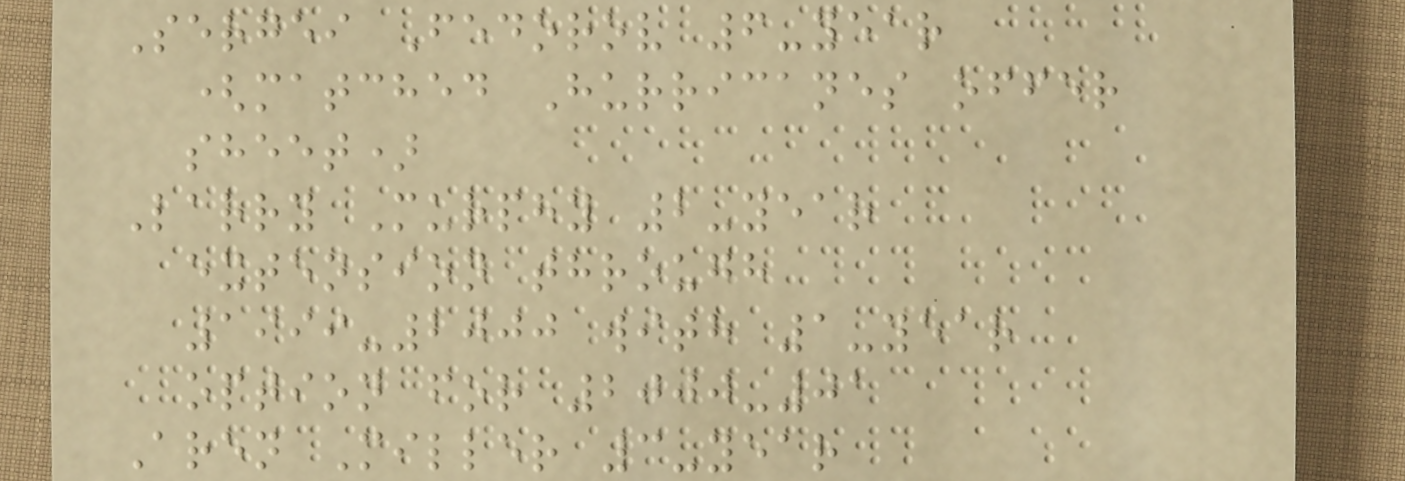Sergei Fedorov 6-year
(matched Hurricanes offer
sheet)
Larry Murphy 2-year
extension through
1999-2000 with 1-year
option for 2000-01
Aren Miller 3-year
